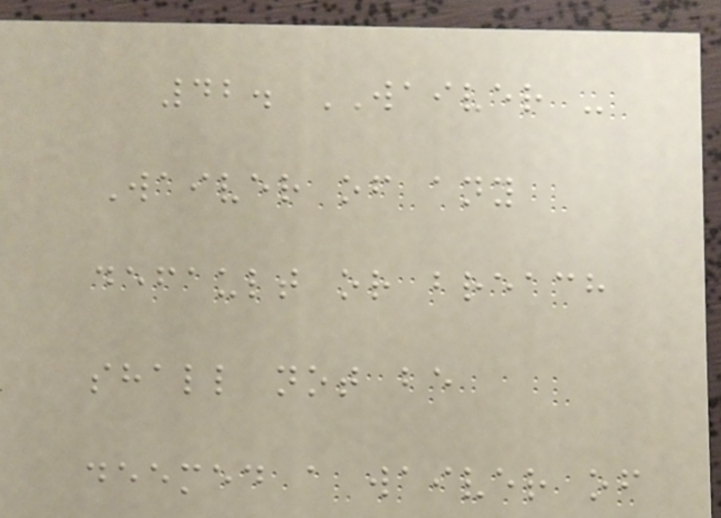42. WAIVER -
Waiver of any
default or breach
shall not be
deemed a waiver of
